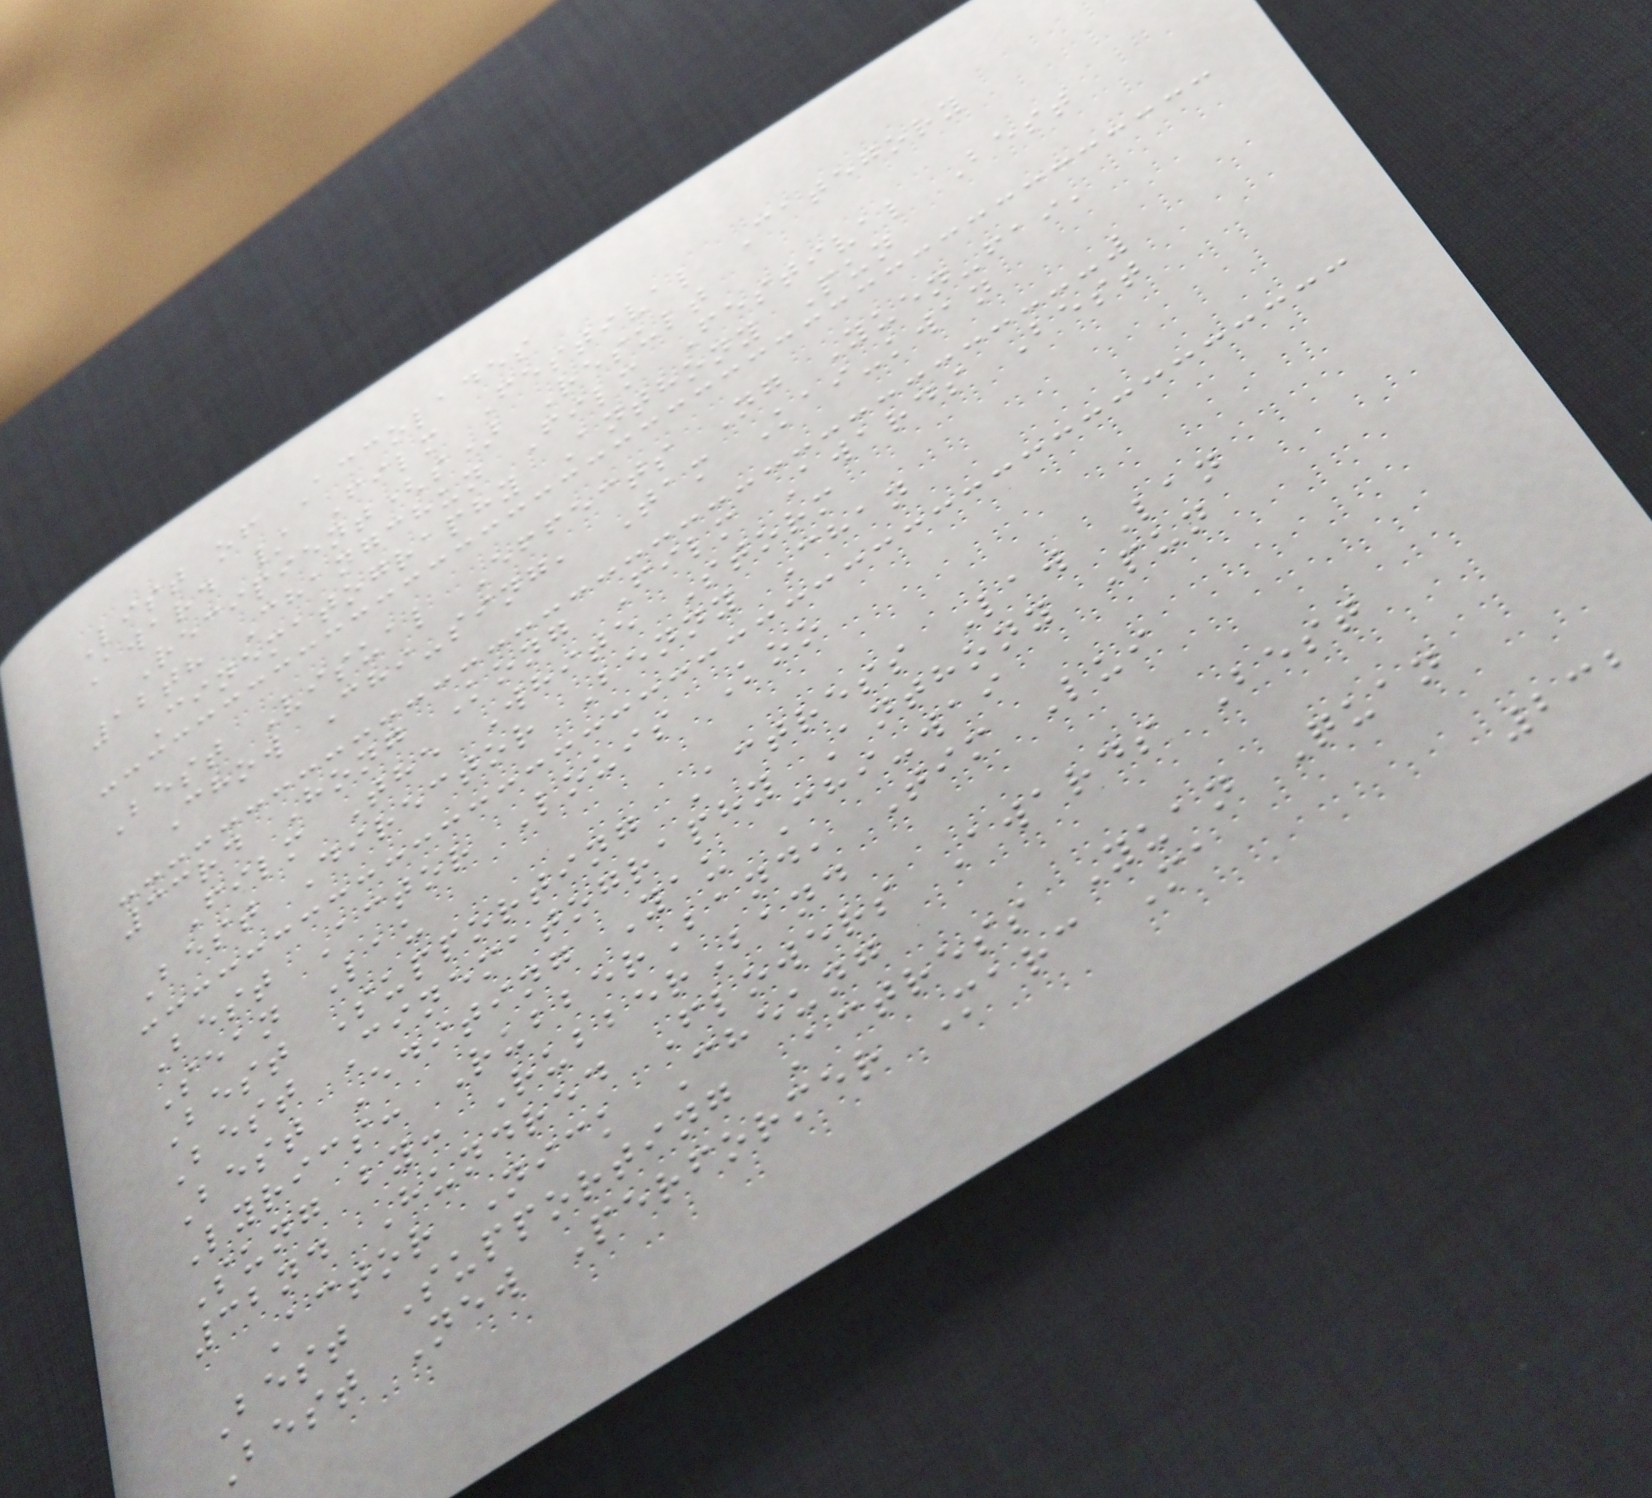List of Accolades
Award / Film Festival Category
Recipient(s) Result
12th Changchun Film Festival Best
Cinematography Anthony Pun
Best Visual Effects Ng Yuen-fai,
Chow Chi-sing, Tam Kai-kwan
33rd Hong Kong Film Awards Best
Film The White Storm
Best Director Benny Chan
Best Actor Louis Koo
Sean Lau
Best Supporting Actress Law Lan
Best Cinematography Anthony Pun
Best Editing Yau Chi-wai
Lyrics: RubberBand, Tim Lui
Sung by: RubberBand
32nd Hundred Flowers Awards Best
Actor Nick Cheung
Best Supporting Actress Yuan Quan
Best New Performer Marc Ma
232
